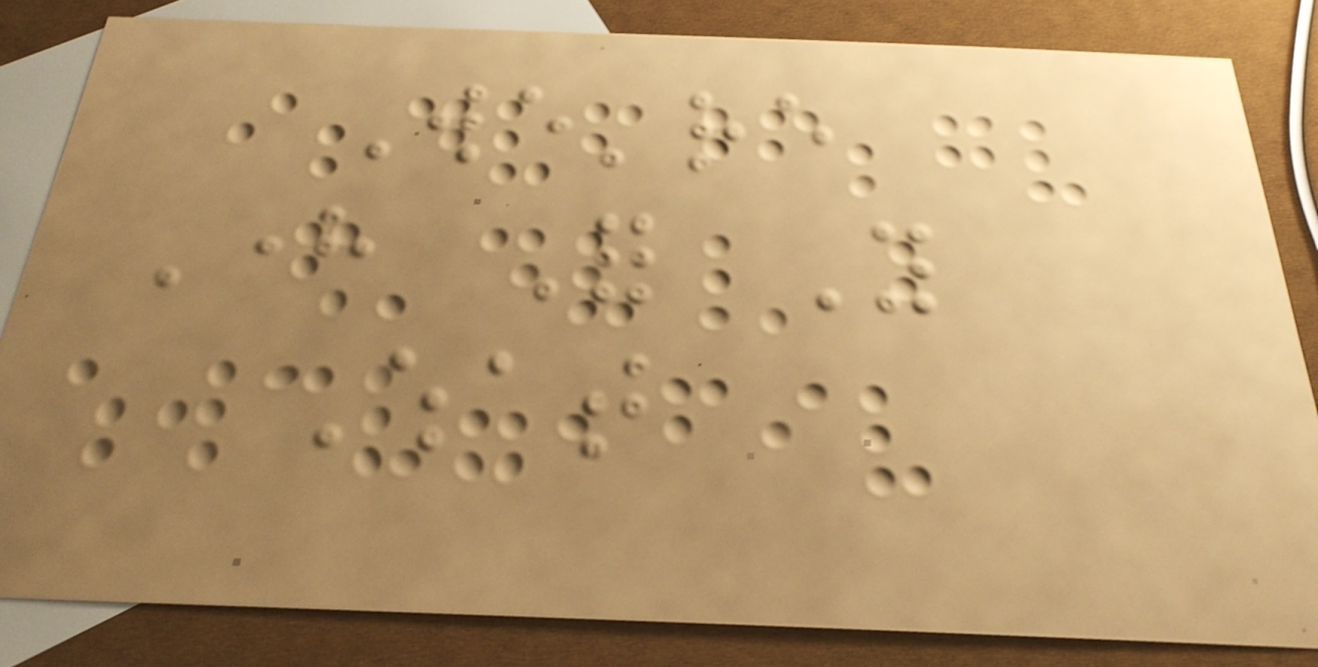We're
Here For You
What
